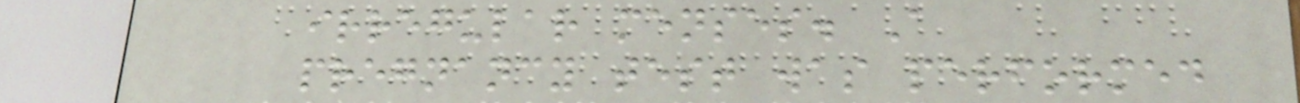irregular menses. A
pregnancy test was performed
